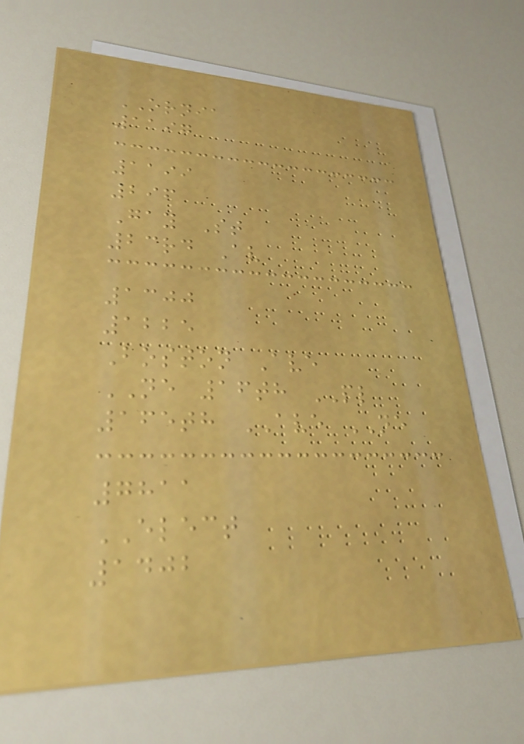ORNIA
1197
1199
296
Gay St
23rd Av
1300
1225
Boston Ave
NE 16th PL
165th AVE NE
7811
ELECT
1402
